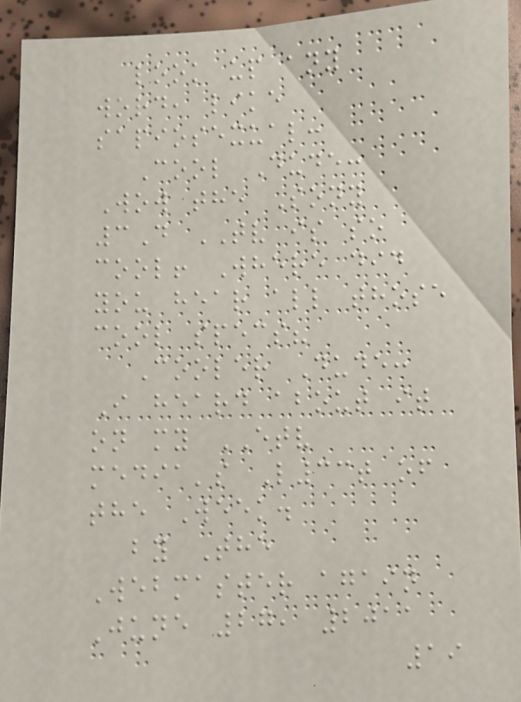look up any
word, like
sapiosexual:
Cool Dude:
Wow the Sony
3D TV is so
cool! Where did
you hear all those
cool specs?
Cooler Dude:
I heard about it
on my ETV
media's L33t of
the Week.
by The
Webmaster again
June 27, 2011
19
